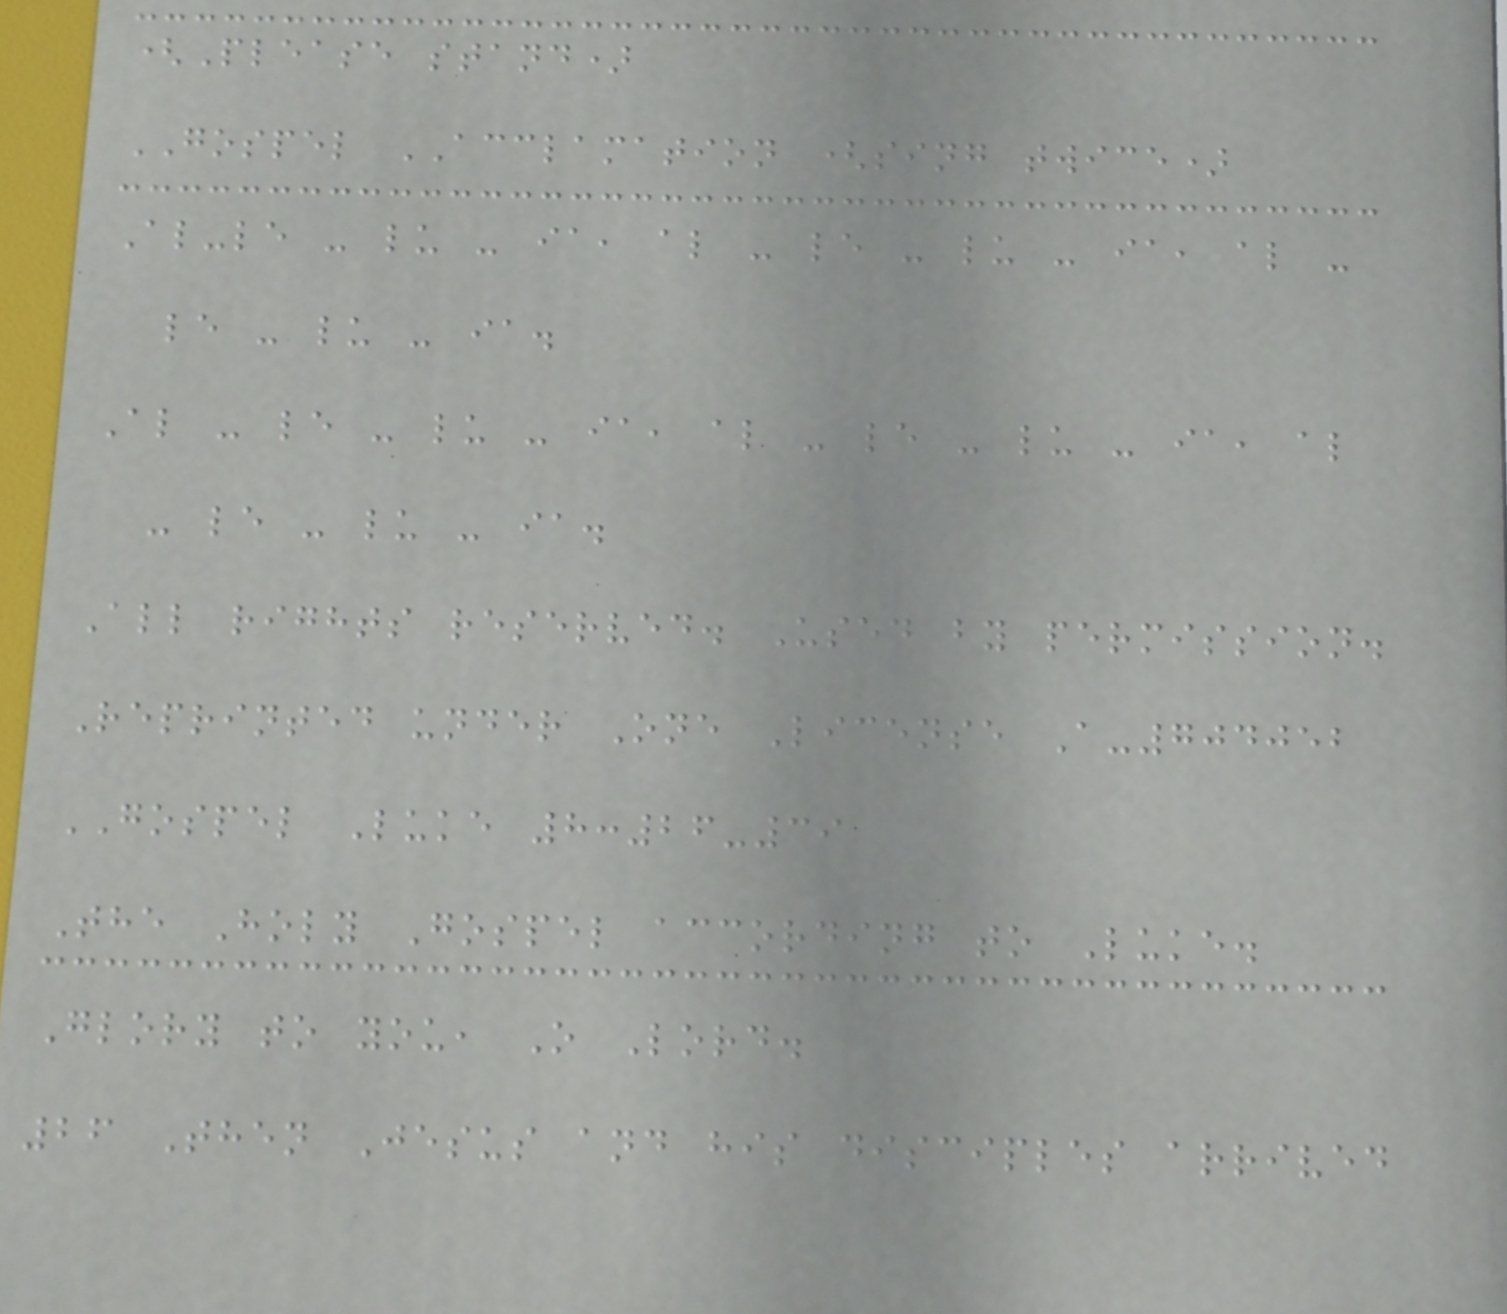(Please stand)
GOSPEL ACCLAMATION (sing twice)
Al-le - lu - ia, al - le - lu - ia, al -
le - lu - ia.
Al - le - lu - ia, al - le - lu - ia, al
- le - lu - ia.
All rights reserved. Used by permission.
Reprinted under One License A-704052
GOSPEL Luke 8:26-39
The Holy Gospel according to Luke.
Glory to you, O Lord.
26 Then Jesus and his disciples arrived
